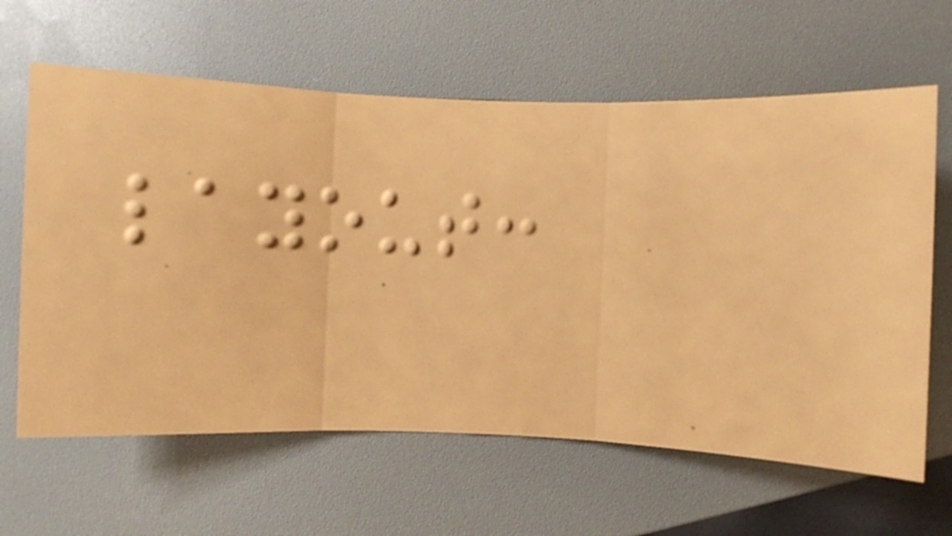layout:
